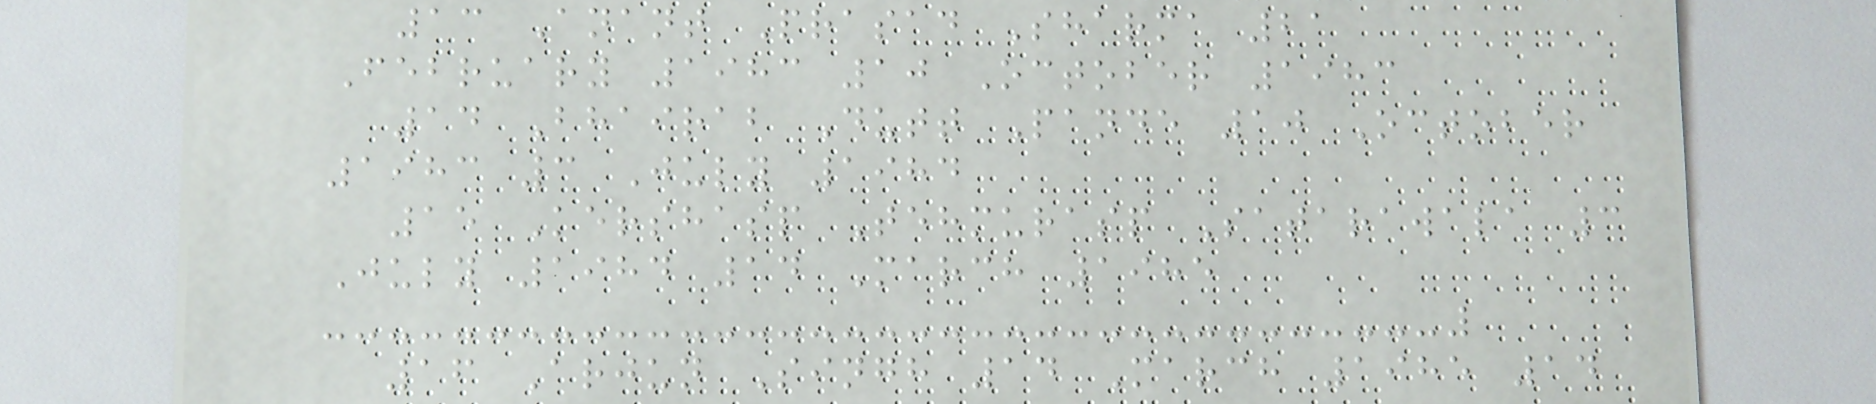13 Anant Prasad Sharma 21
February 1983 10 October 1983
14 Bhairab Dutt Pande 10 October
1983 3 July 1984
15 Kershasp Tehmurasp Satarawala 3
July 1984 14 March 1985
16 Arjun Singh 14 March 1985 14
